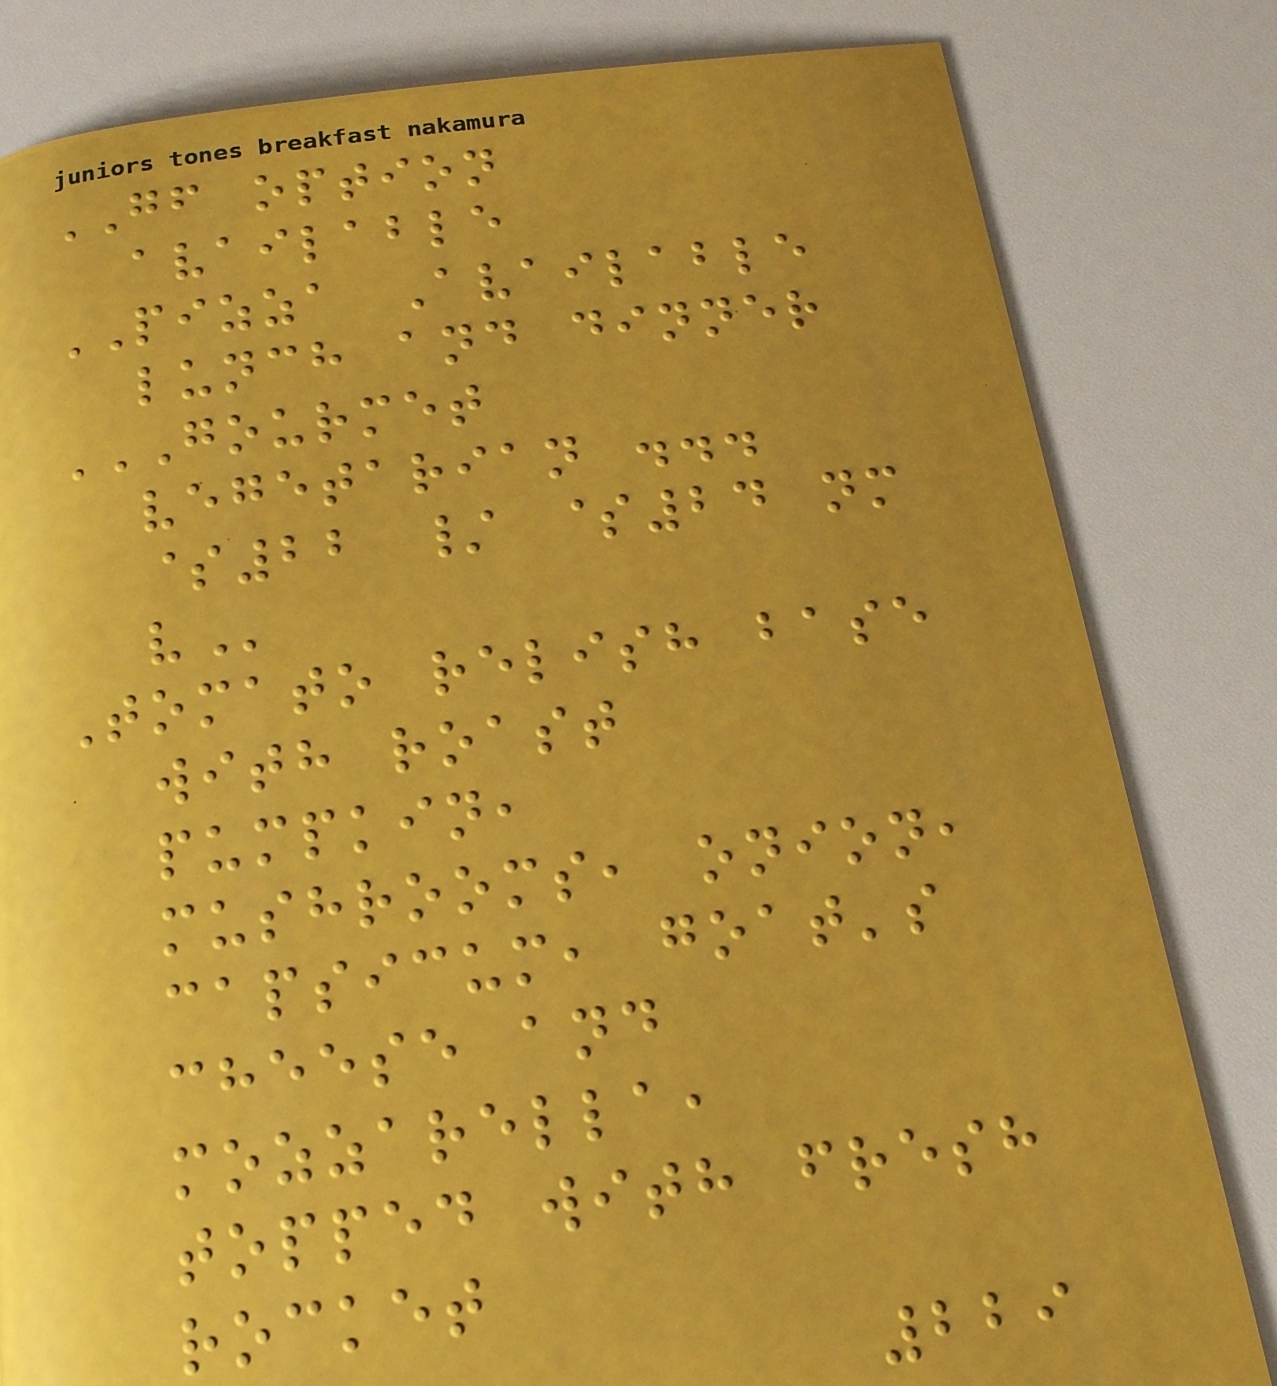GF option
available
PIZZA Available
lunch and dinner
GOURMET
VEGETARIAN ...
$22 / $24 NM
V
Tomato relish base
with roast
pumpkin,
mushrooms, onion,
capsicum, goat's
cheese and
mozzarella,
topped with fresh
rocket
229
